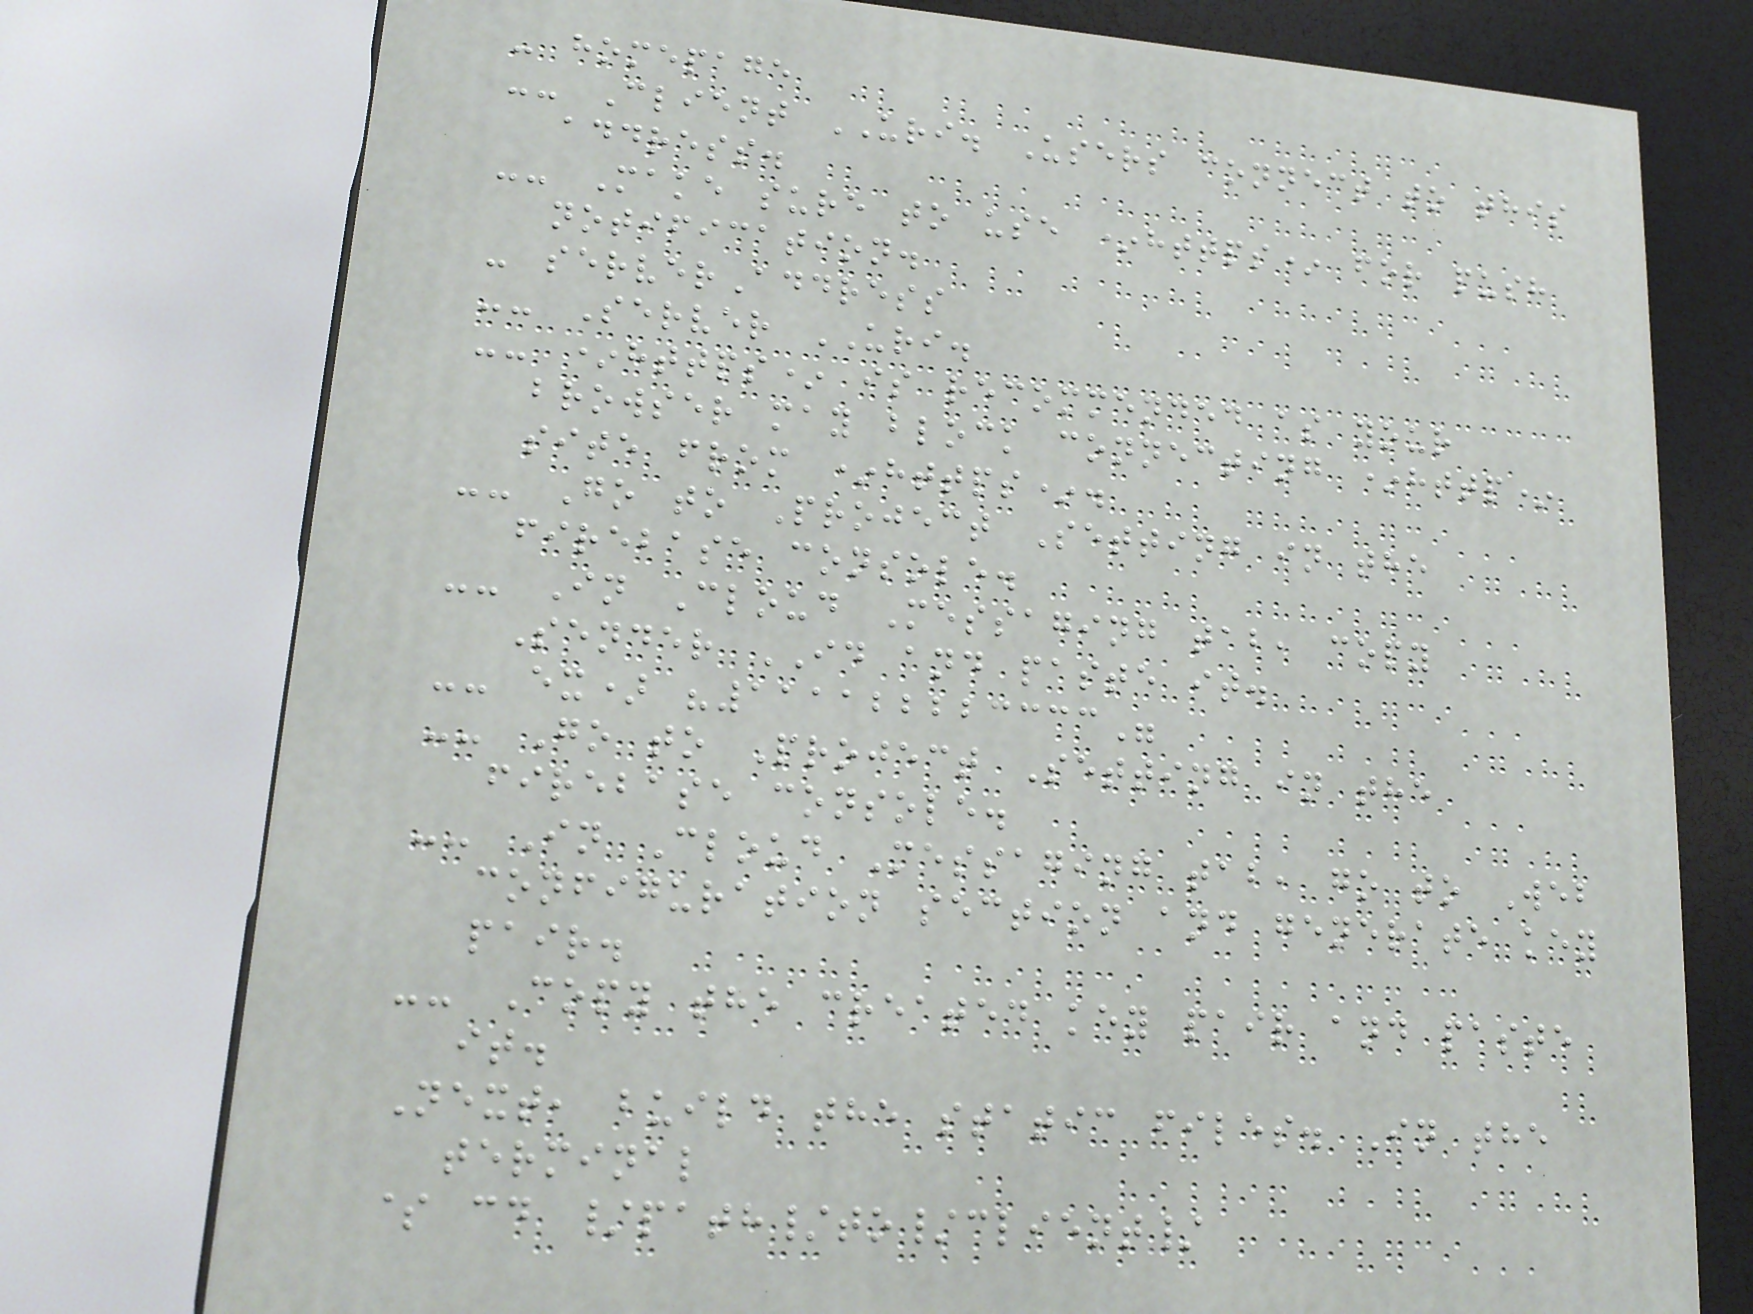- homepage
-- Client URI. Users connect to this
address.
-- Make sure to use *https* for push
notification.
- serverAddress
-- Server URI.
-- *https* is recommended as your
browser may block connecting *http*
site from *https*.
-- Go to Project Setting in the
firebase console.
-- In Cloud Messaging tab, copy
Sender ID and paste it.
-- ex) "111122223333"
-- Go to Project Setting in the
firebase console.
-- In Cloud Messaging tab, go to Web
configuration section and generate key
pair.
-- Copy the created key pair and paste
it.
Next, build the static files. In the
terminal
$ cd /path/to/client/
